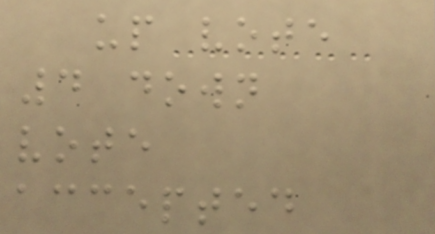up vote
4 down
vote
accepted
